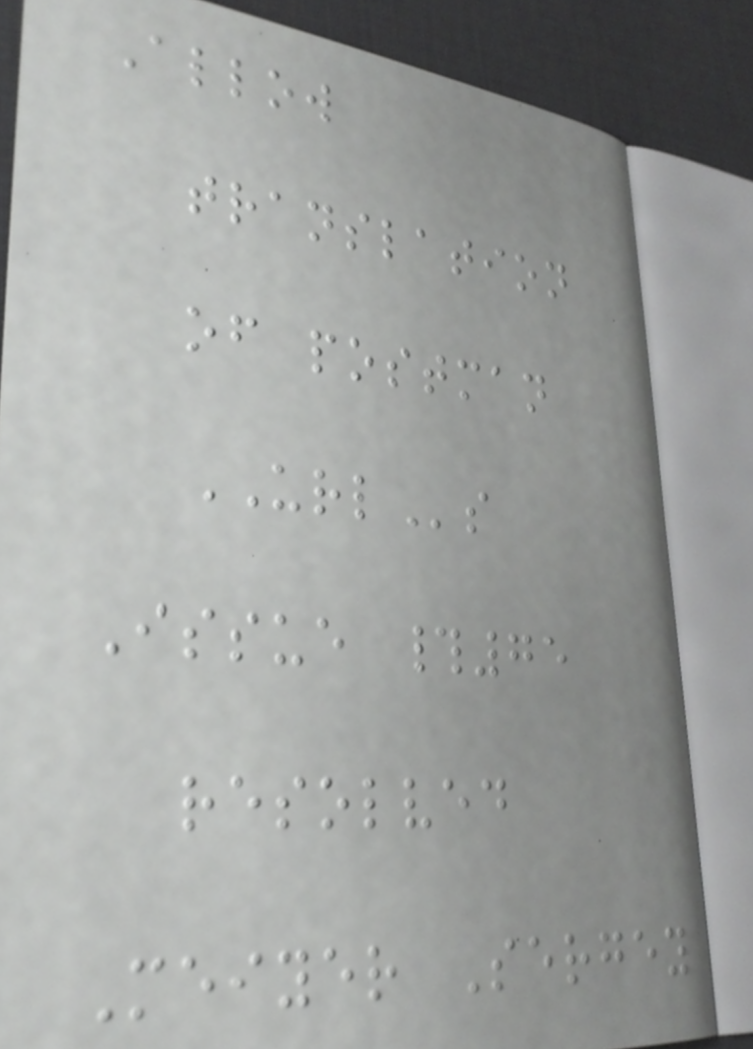Allow
translation
of postman
URLs
Issue #75
resolved
Meiyer Sergey
